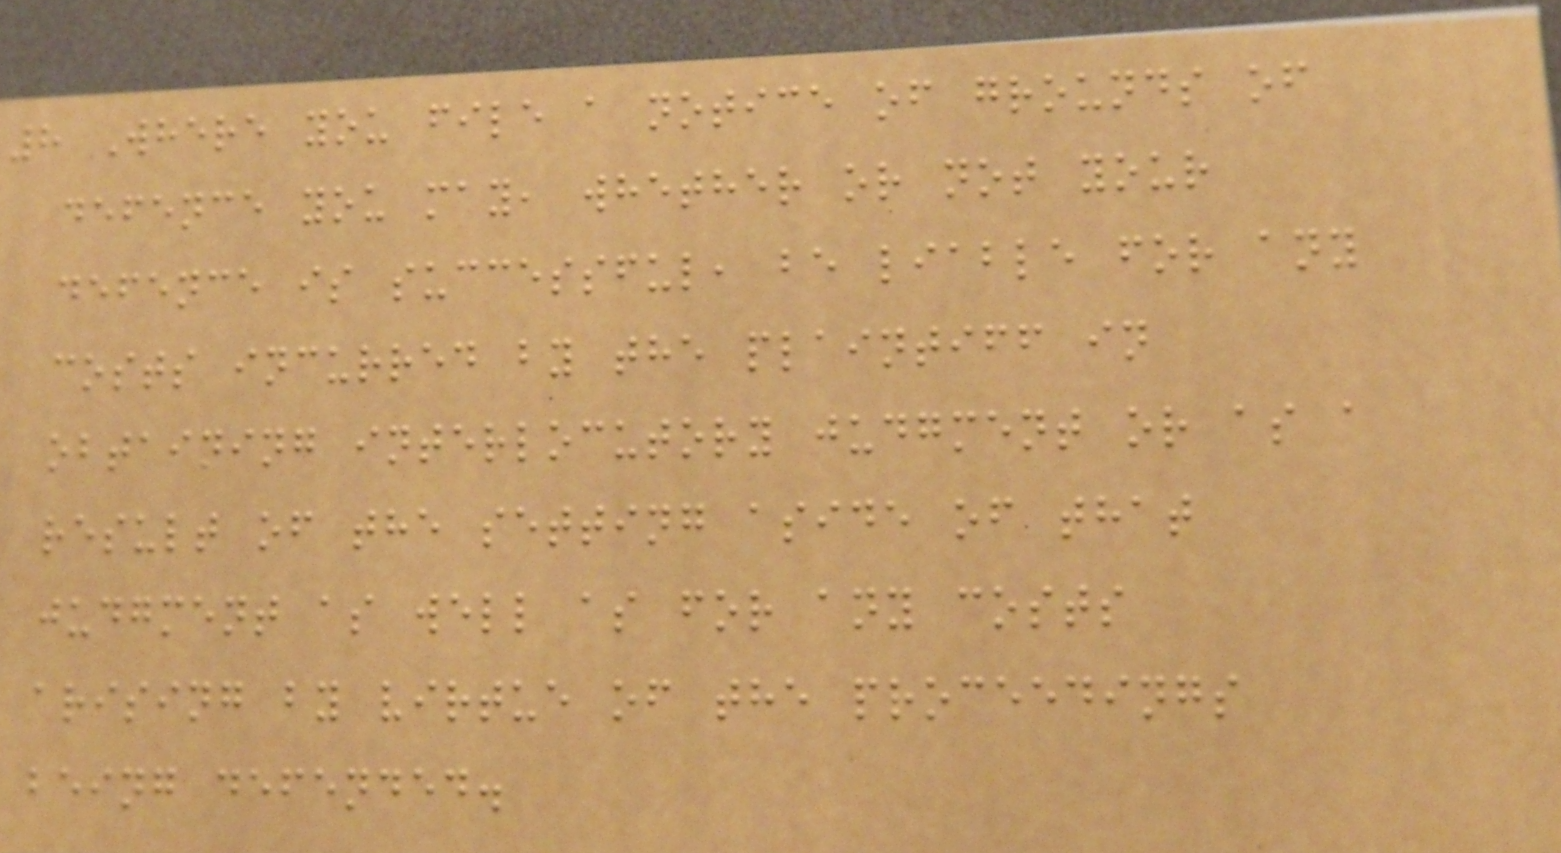8 Where you file a notice of grounds of
defence you may, whether or not your
defence is successful, be liable for any
costs incurred by the plaintiff in
obtaining interlocutory judgment or as a
result of the setting aside of that
judgment as well as for any costs
arising by virtue of the proceedings
being defended.
